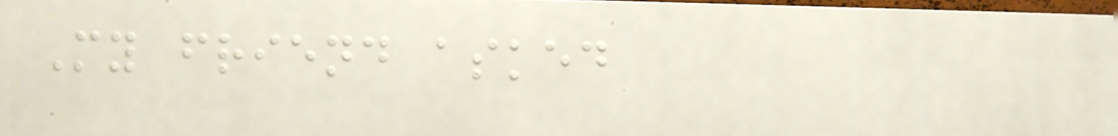My friend asked
